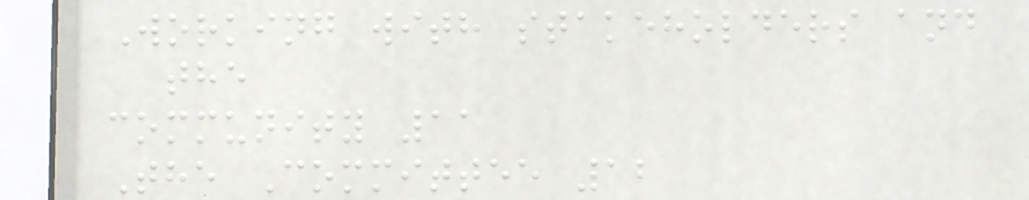Working with stakeholders and
the
community 11
The Committee 12
